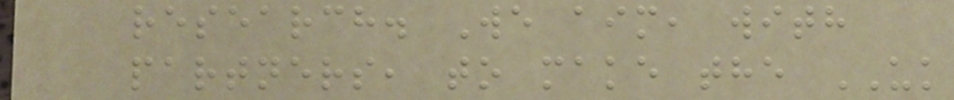research. We aim, with
partners, to make the UK
